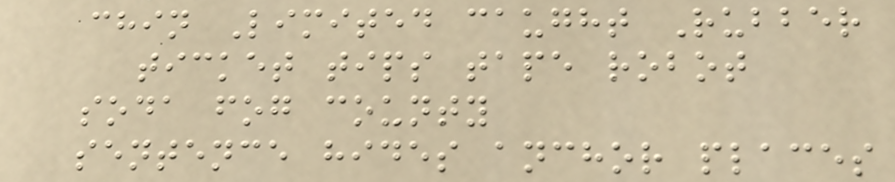chin Limited caught Rubber
ticket tips tape robot
soda fog county
sentence hides anchor places
